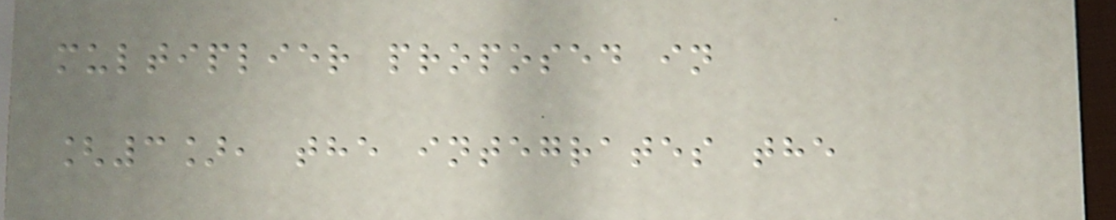multiplier proposed in
[3], the integrates the
